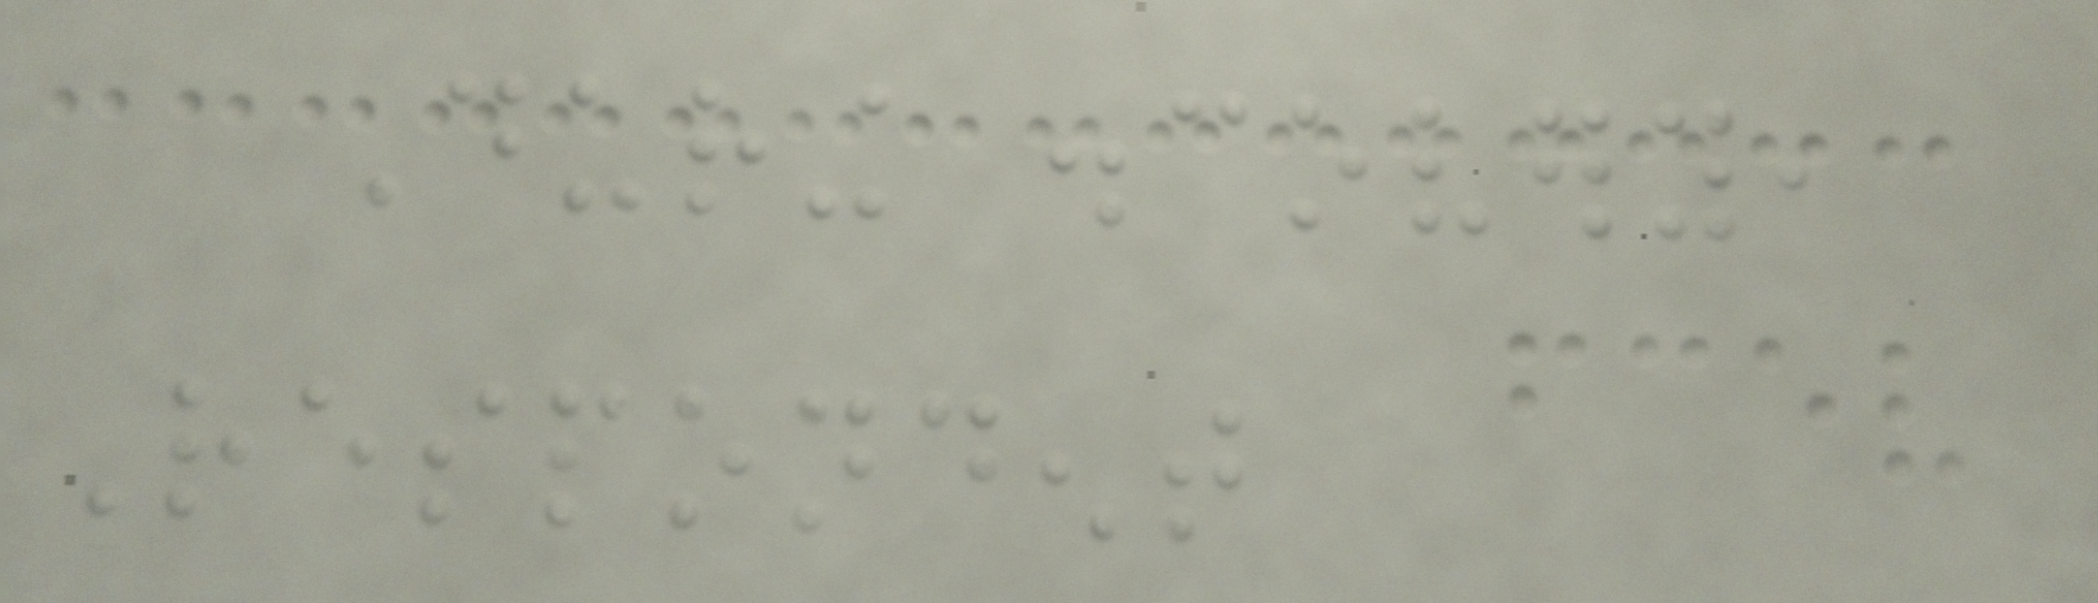During discovery,
Respondent
